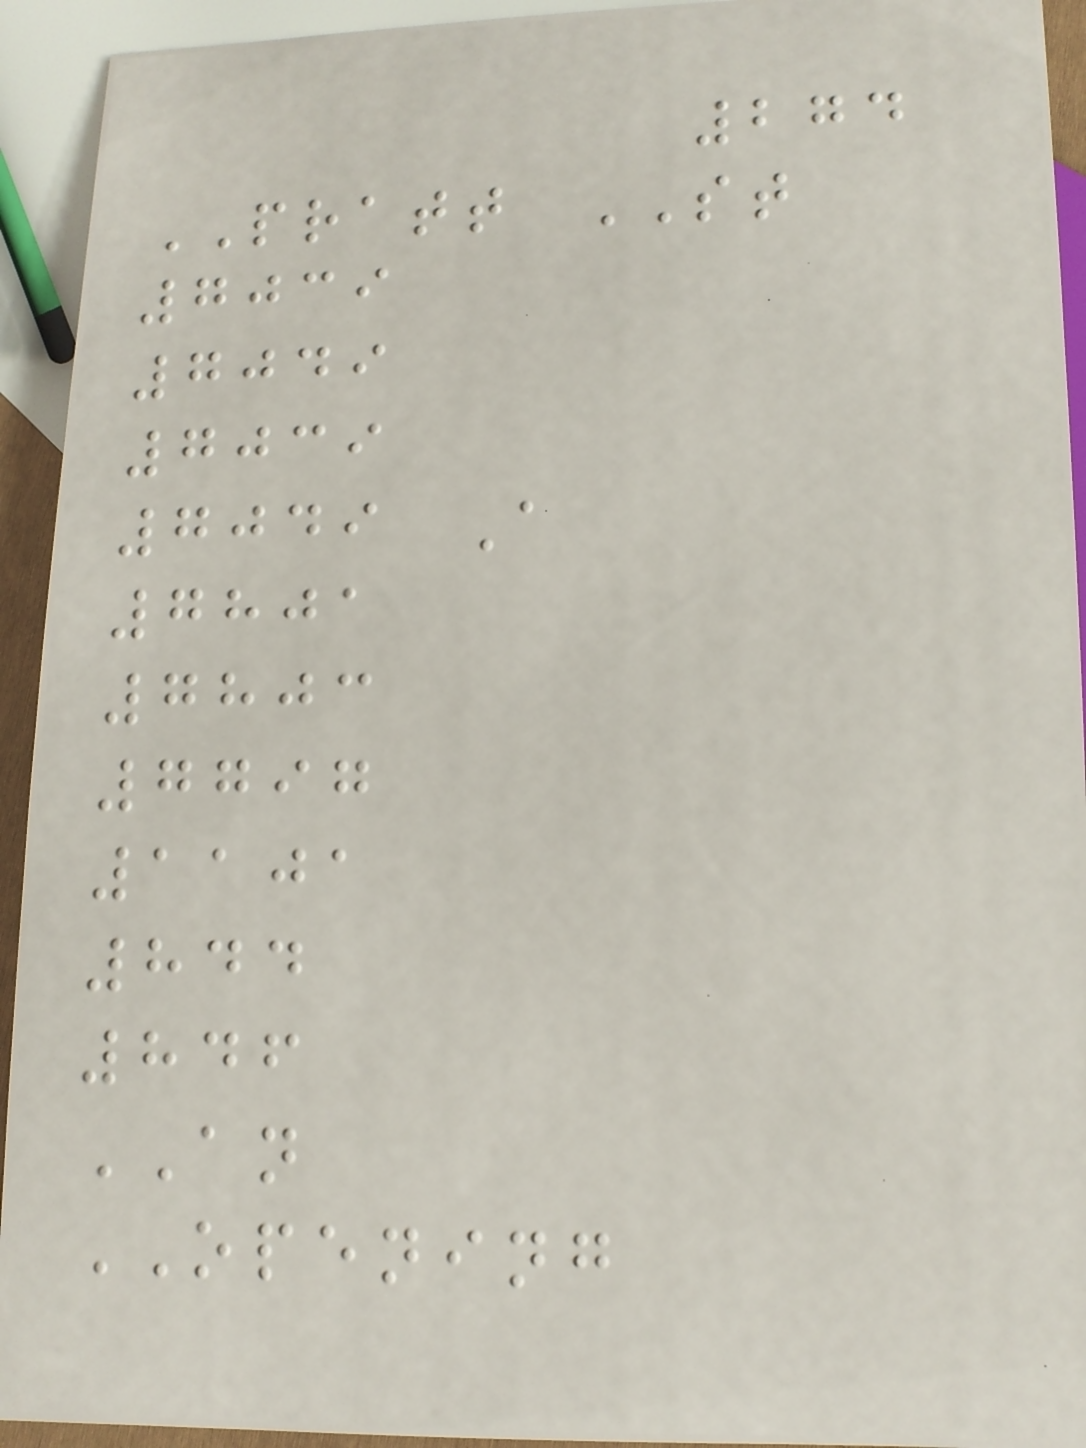274
PRATT ST
7039
7049
7039
7049 A
7801
7803
7797
1101
844
846
AN
OPENING
